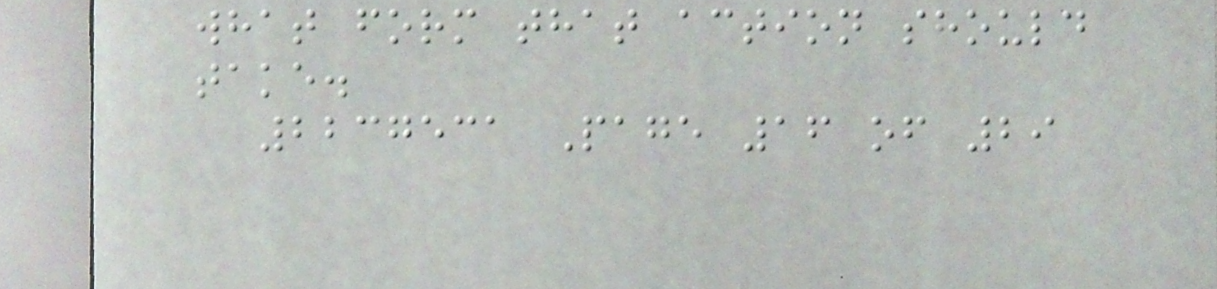what form that action should
take.
2237531 Page 16 of 29
